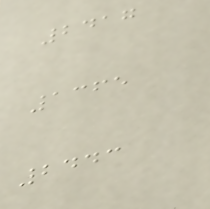2417
1365
2443
